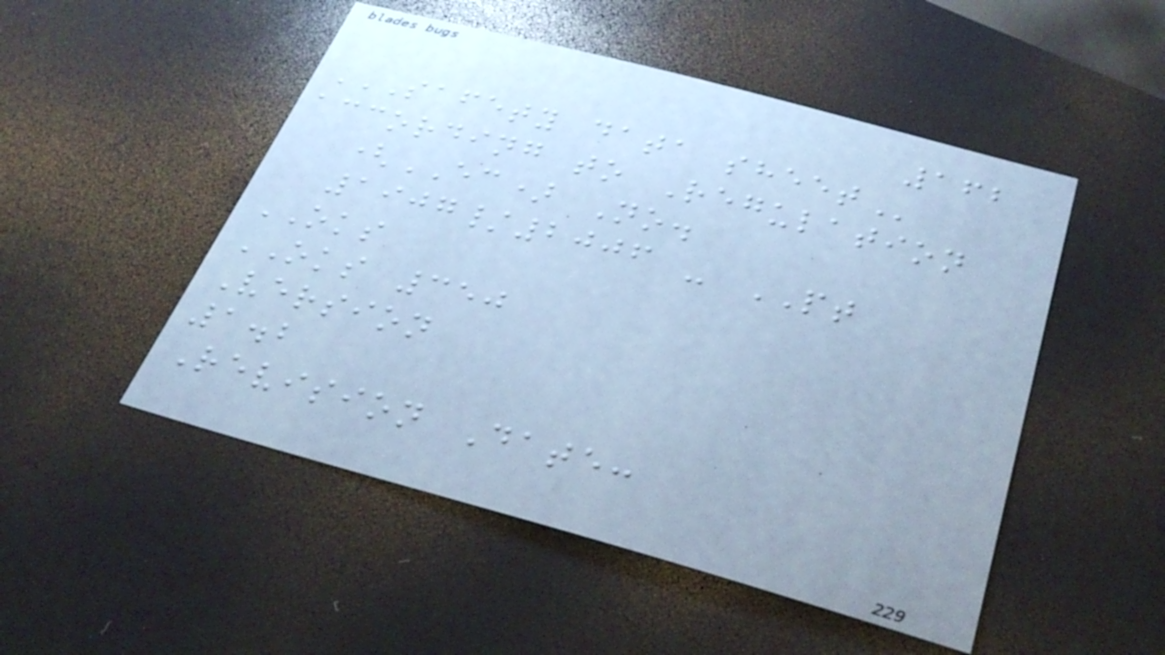162
SAFETY DATA SHEET
according to Regulation
(EC) No.
1907/2006 - PT
OKS
OKS 350
Version
1.2
Revision Date:
